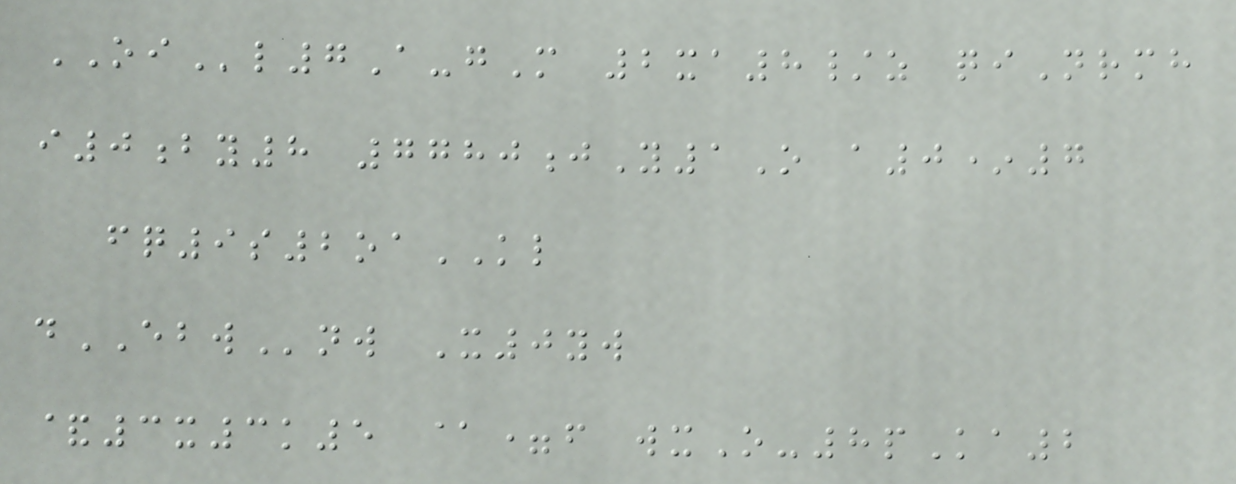OIl7A-gM 2xa8/z qiNrmh
i0by8 7780jY1O a0*7
fq9s2oaKL
dEBWnw X0yw
&3x3k5 @=f wxO-8pKa2
